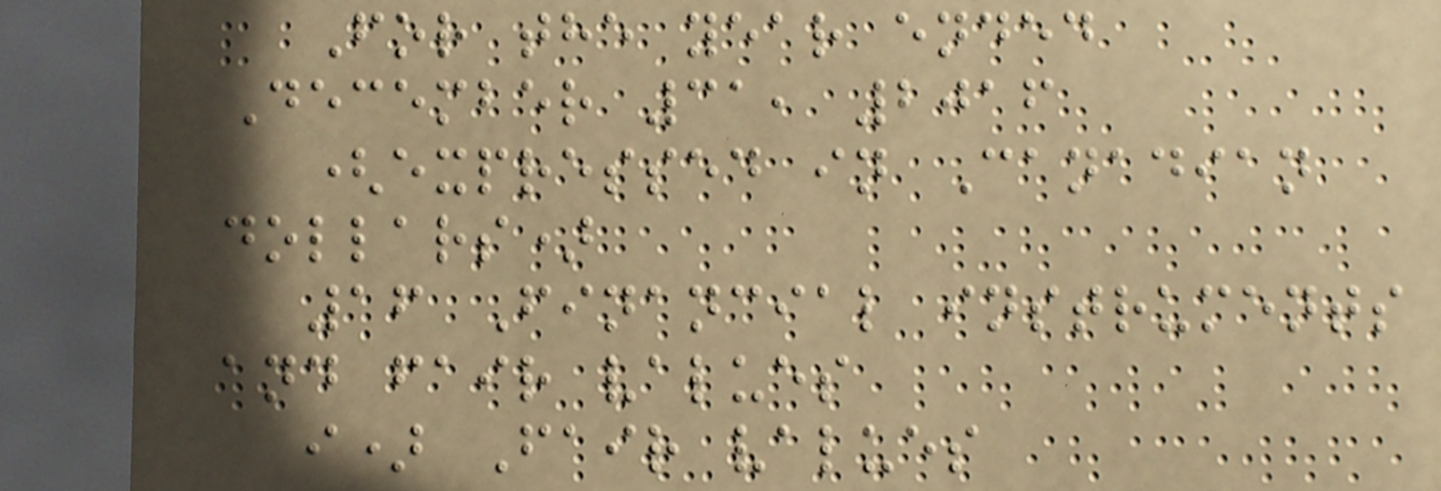For the year ended
December 31, 2016
(expressed in Canadian
dollars)
16 Financial instruments
and fair values
i) Fair values
